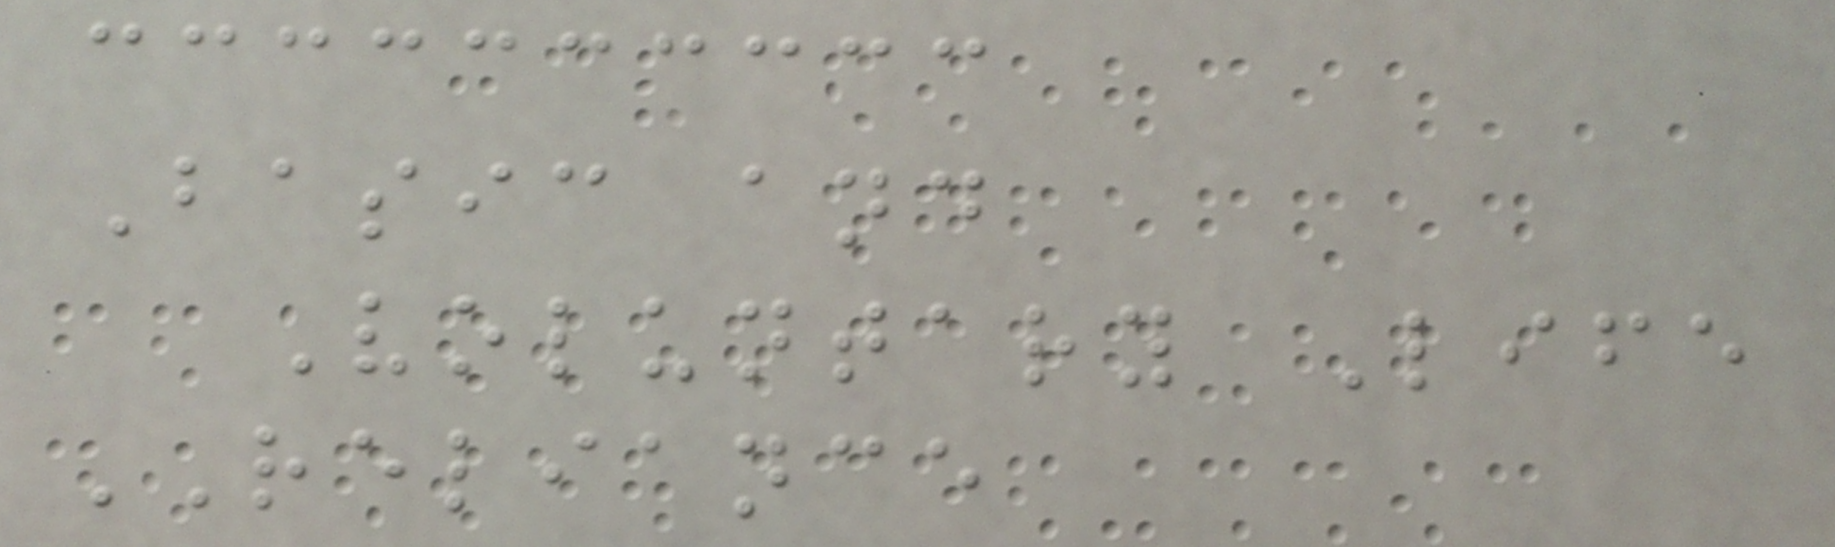Basic and
Voluntary Life
RELIANCE
